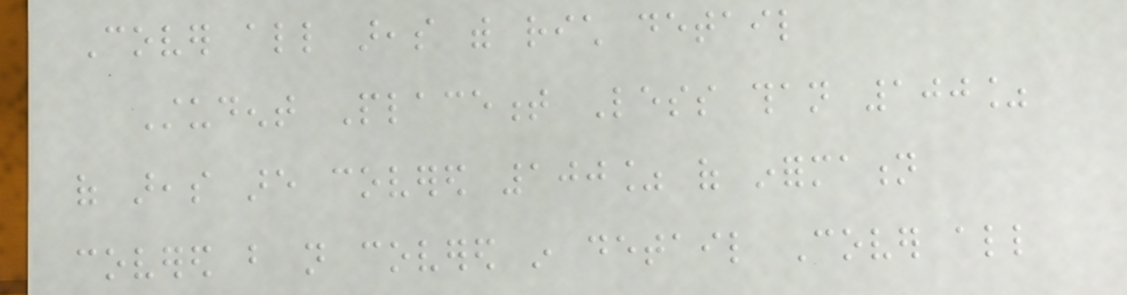Cover all areas with rich detail
Student Placement Less than 100%
of areas are covered 100% of information
covered but not covered in detail Cover all
